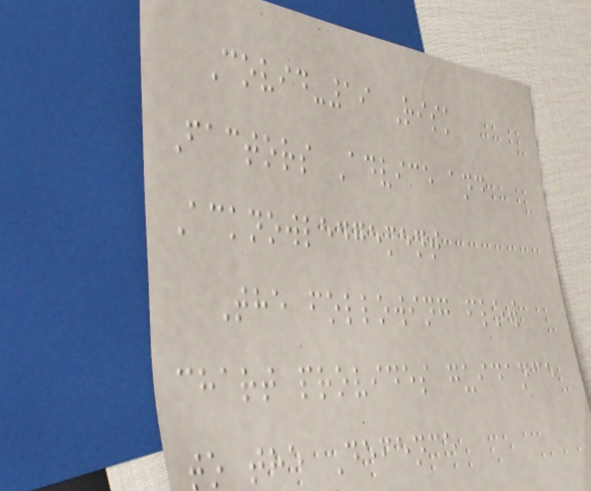Covid-19 Risk
Factors Advice and
Acknowledgement
The following flow
chart provides guidance
to the Defence
